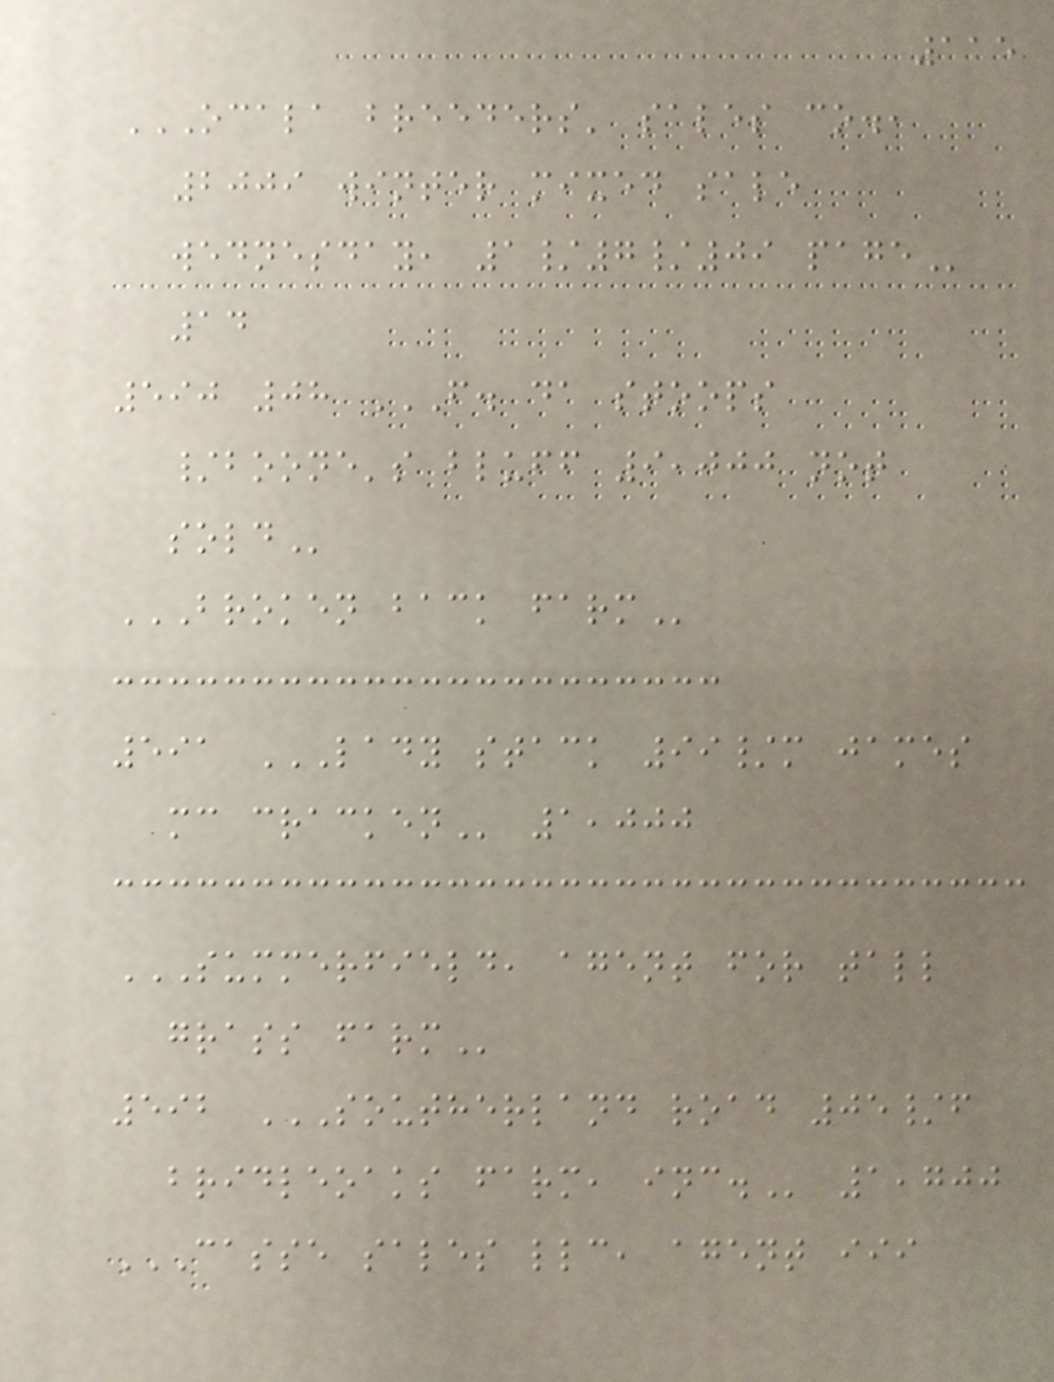115
OCALA BREEDERS' SALES CO.,
2009 WINTER MIXED SALE
WEDNESDAY, 1/7/09 PAGE
14
590 08 F. DA STOOPS
/BOONE'S BLUFF 9,000 NOT
SOLD
BROKEN BACK FARM
591 LADY STACK 99/M JAMES
MC CRACKEN 1,000
SUMMERFIELD, AGENT FOR TALL
GRASS FARM
592 SOUTHERLAND ROAD 05/F
BRIDLEOAKS FARM, INC. 1,700
CASSE SALES LLC, AGENT III
